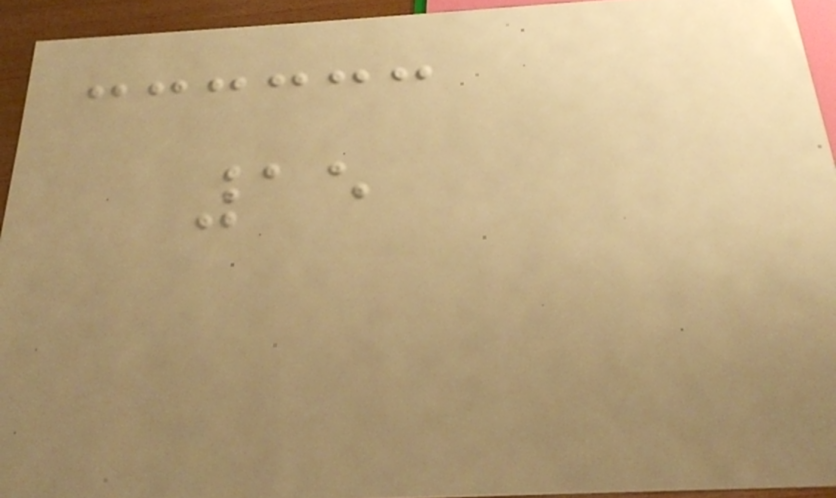15
